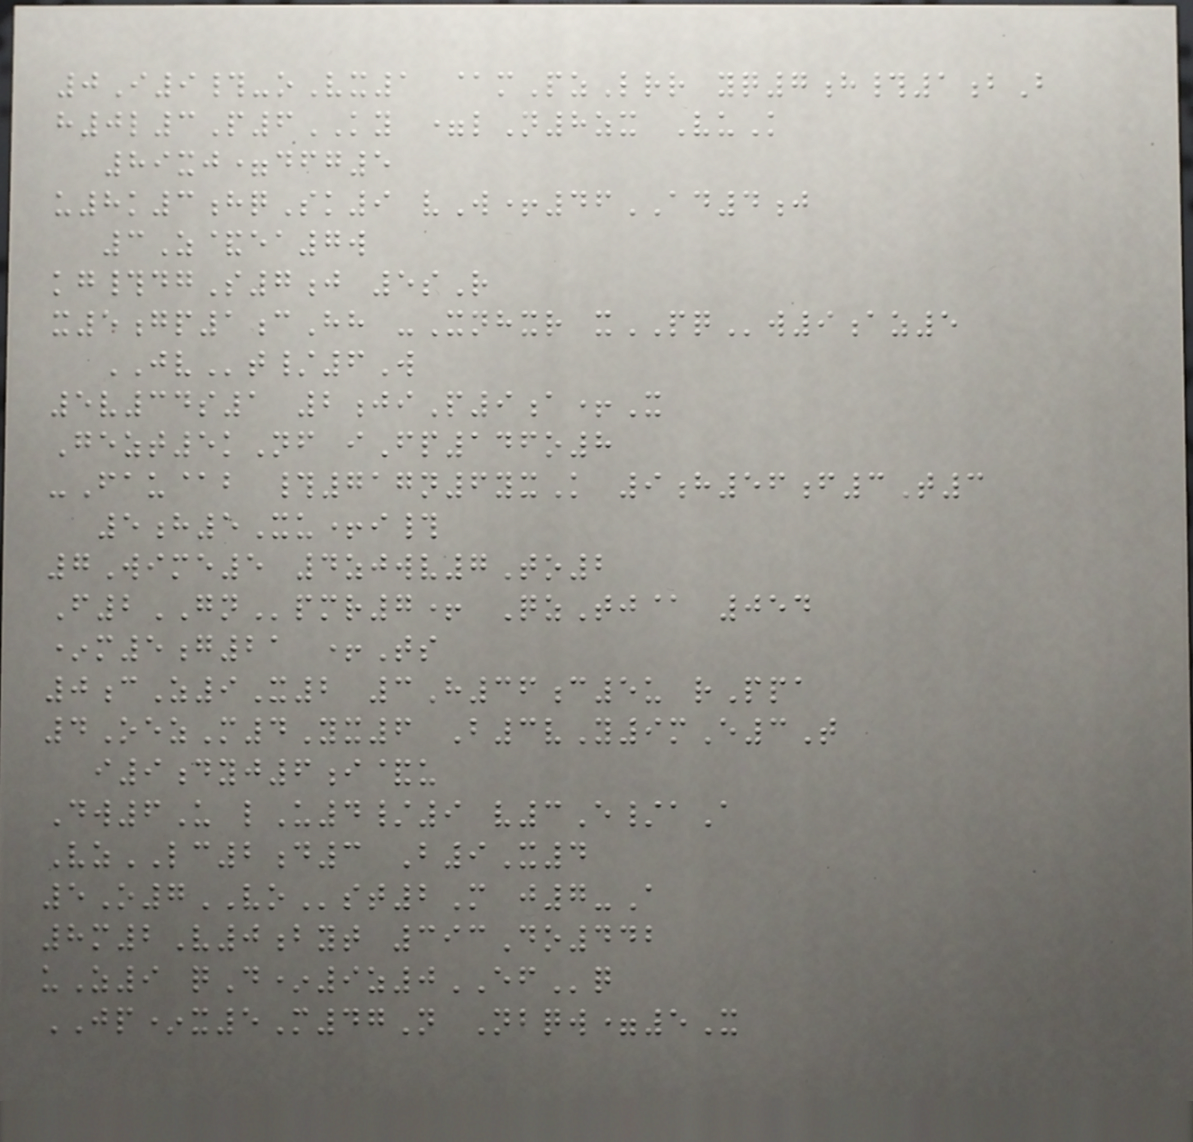0I9#-oVx1 @mPzLrr yq7h#1bB
h0l3P6KY =lN8zx VuK
89xj=dfg5
u8k3hqSk9 vW+46AD4j
3Z&ea7w
kg#dgS7j 5sR
x5gp1cHh -Xnhxr xPQw9az5
JVt/6W
5v34s1 2jiP9a+X
Gezt5kNf iFp146o8
-Fau@b #717n6yxK 9h56f3T3
5h5Xu+i#
7Wime5 4zjwv7To2
F2GNpmr7+ QzTj@ 054
*m5g21 +Ts
0cZ9X2 3H36c5u rPpa
4OezM4Yx6 B3vY9mE3T
i9dyj6i&u
Dw6U lU4/9 v3E/aA
VzLC2d3 B9X4
5O7VOst2M j7-A
8m2V0byt 393Do442
uZ9 qD*9z0EFq
JP*x5M47N Nbqw=5X
